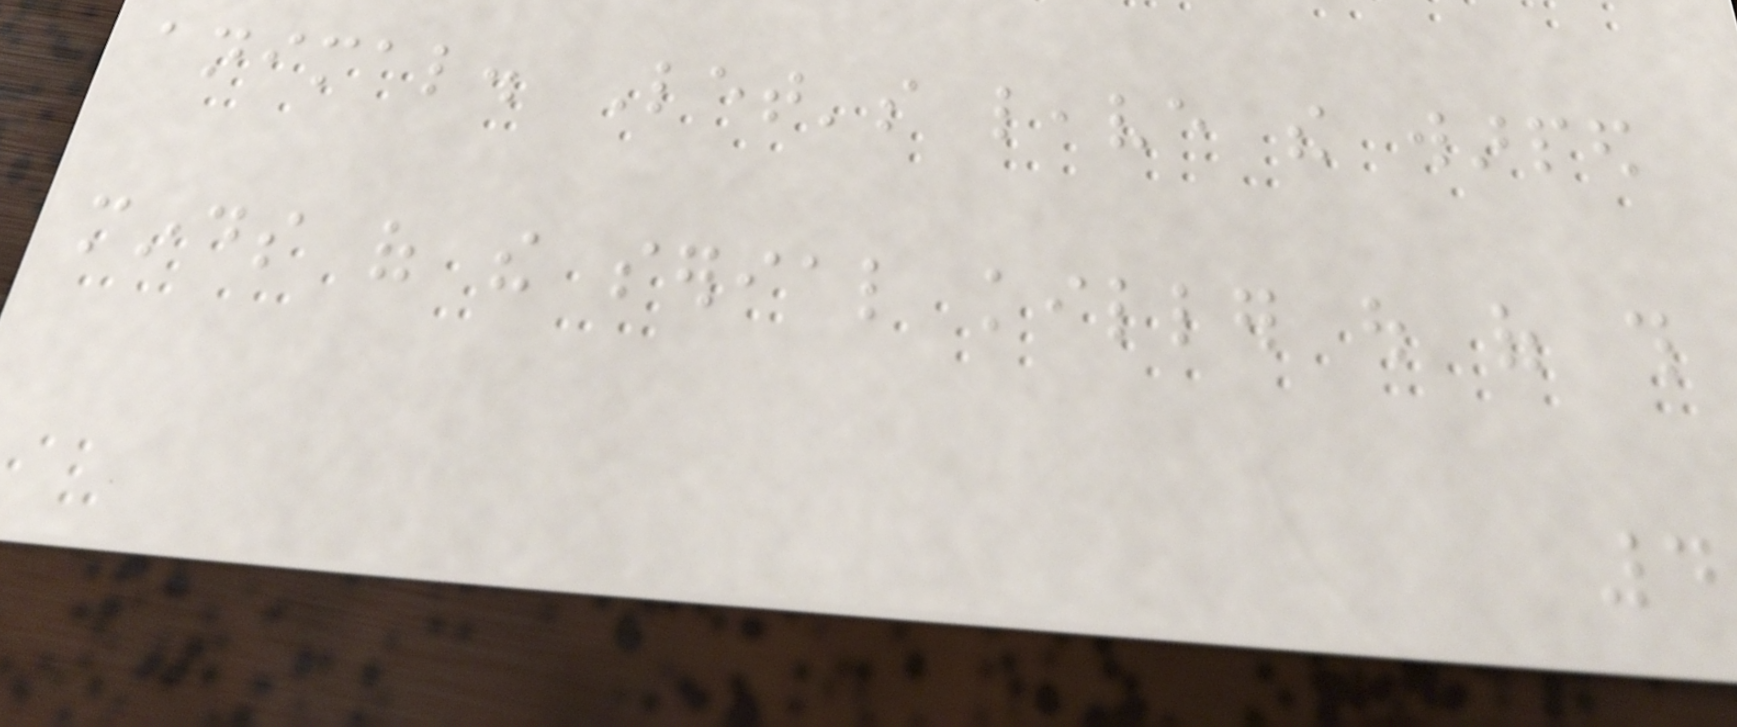animal. Let's leave the warped
minds of the serial killer out of this
4
